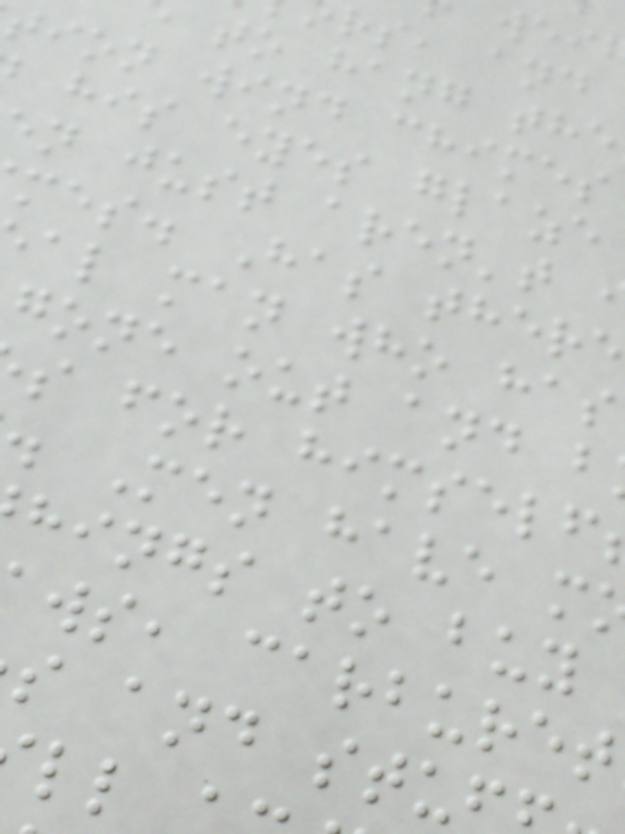rs, and
to hang the
tion wind chimes
his eyes glaze
n just aren't
mes. Has there
al man who has
gone out and b
s for himself
Men have m
hings to buy
ws, carburet
s and stu
